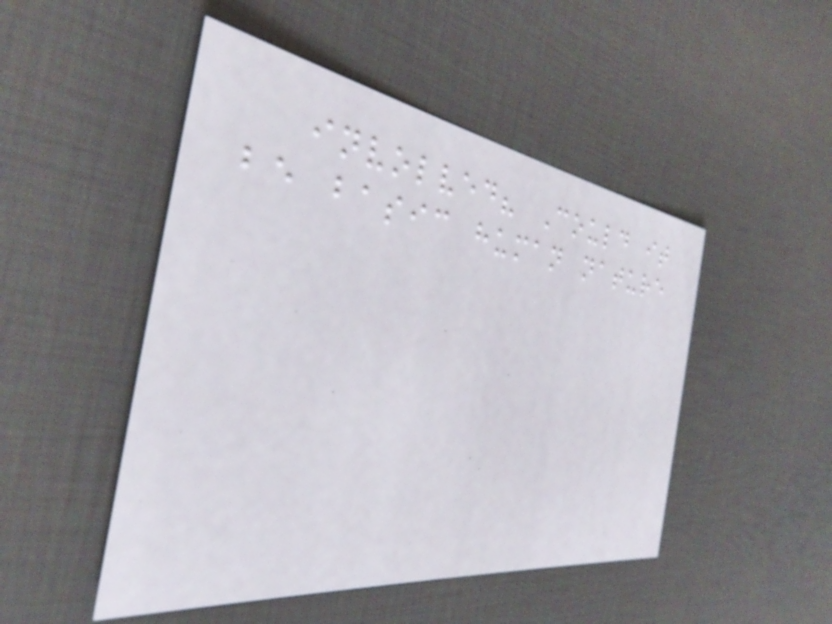involved? Could it
be basic human nature
